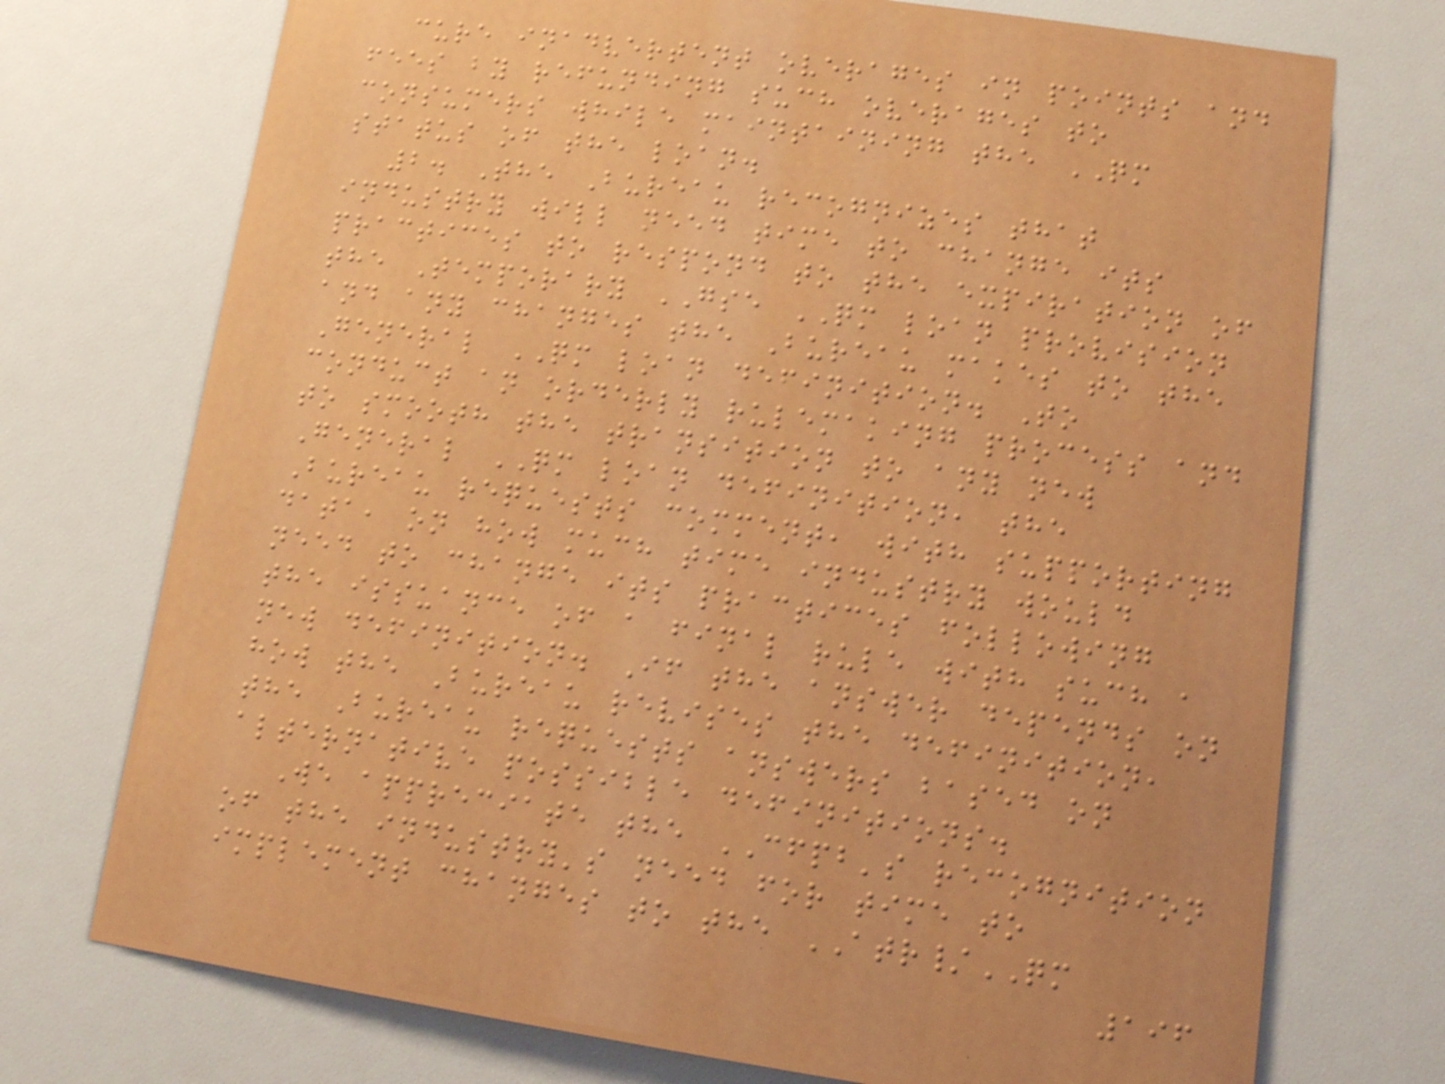cure inadvertent overages in points and
fees by refunding such overages to
consumers while maintaining the QM
status of the loan.
2. The Bureau recognizes that
industry will need time to change its
practices to respond to the expiration of
the Temporary GSE QM loan provision
and any changes the Bureau makes to the
General QM loan definition. To
conduct an orderly rulemaking process and
to smooth the transition to any new
General QM loan definition, the
Bureau requests comment, with supporting
data, on how much time industry would
need to change its practices following
the issuance of a final rule with such a
new definition. If the answer depends on
how the Bureau revises the definition,
the Bureau requests answers based on
alternative possible definitions.
We appreciate the CFPB's recognition
of the industry's need for time to
implement changes to the ATR/QM
196
